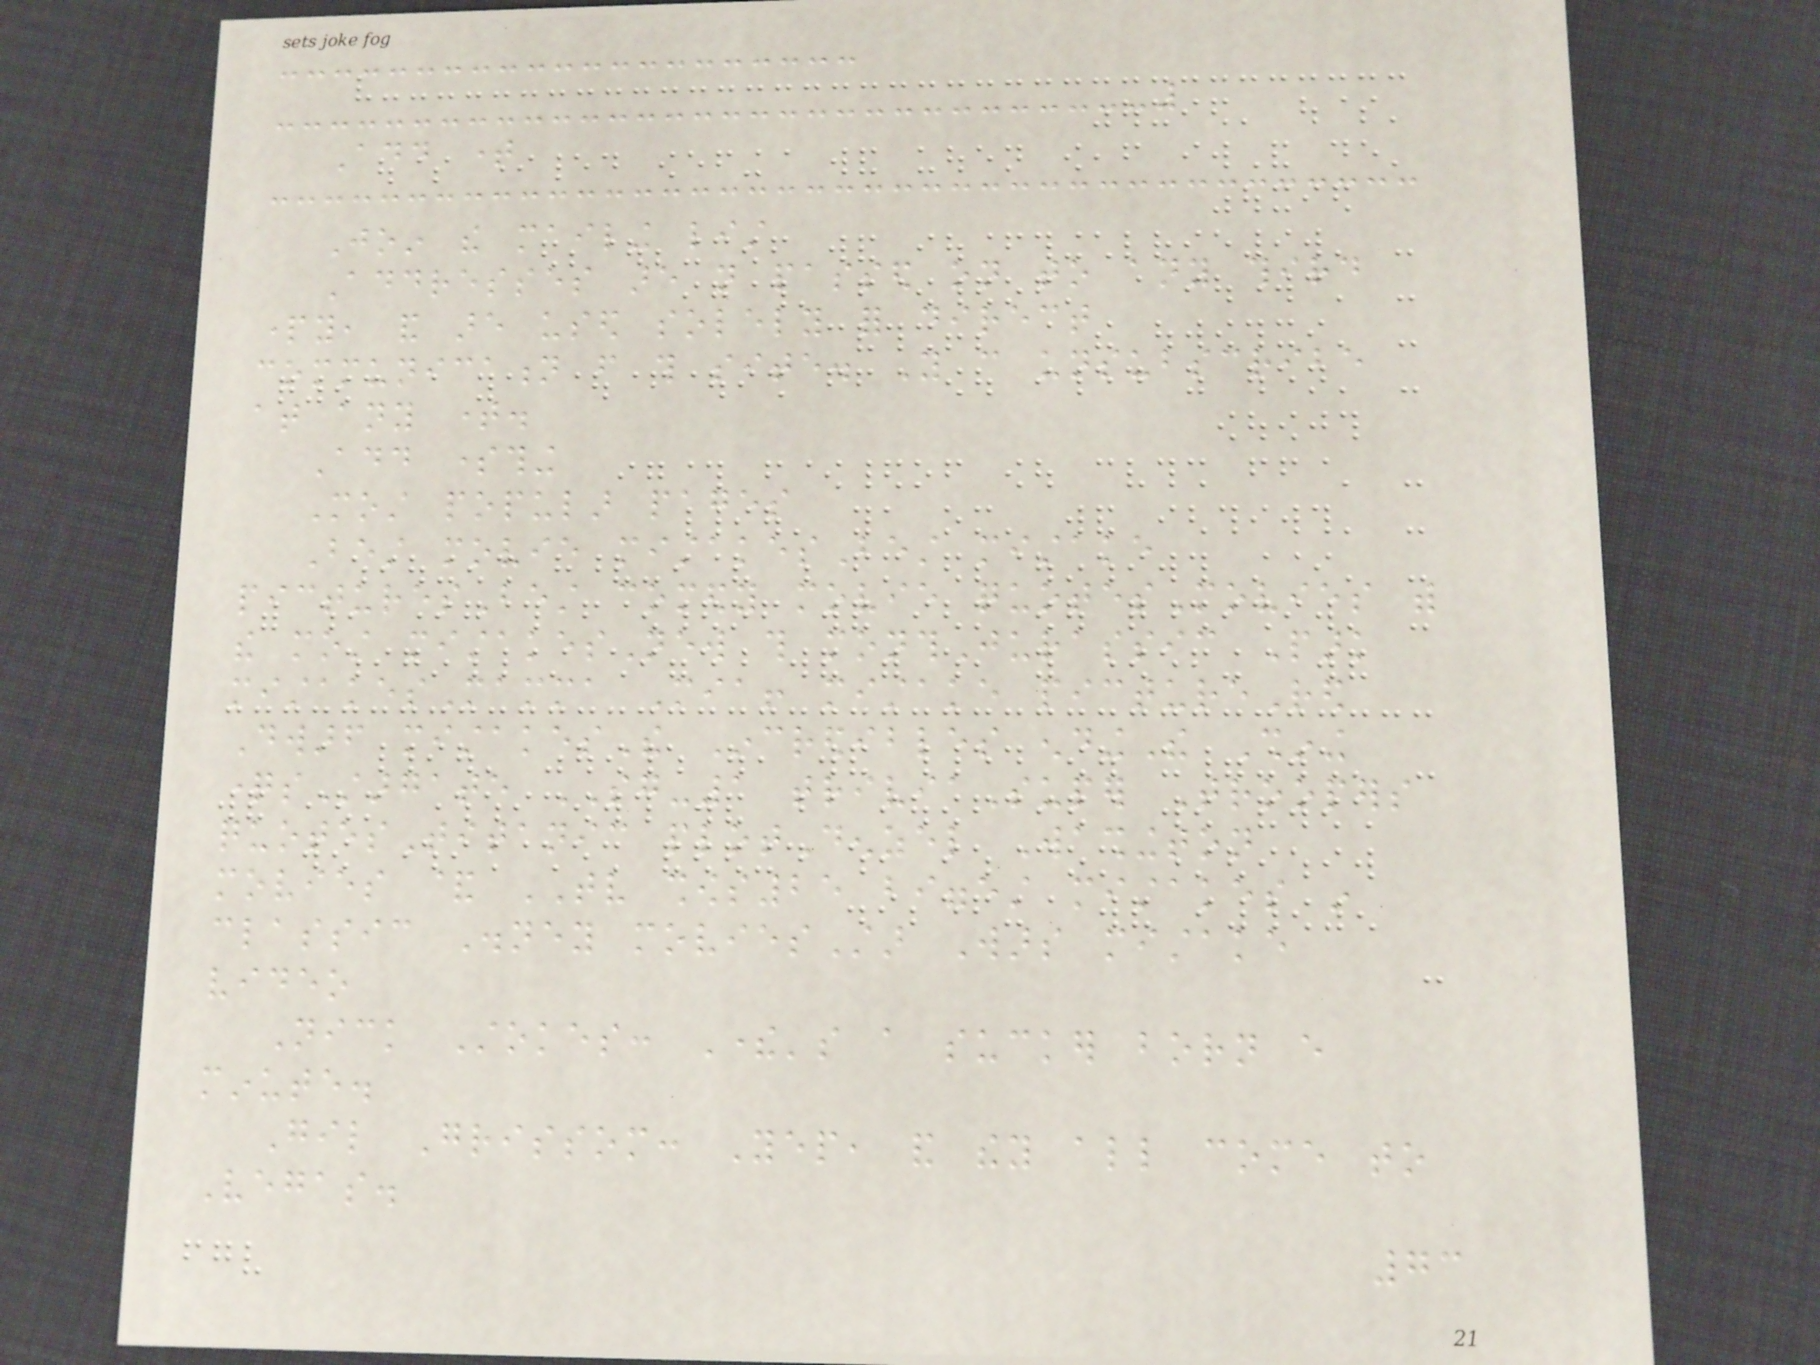Add time
Join the mailing list
Addresses are not passed on to any third
party, and are used solely for direct
communication from this site. You can unsubscribe
at any time.
Add something
Most popular pages
Best movie mistakesBest mistake
picturesBest comedy movie quotesMovies with
the most mistakesNew this monthJurassic Park
mistakesMamma Mia! mistake pictureRed
Dwarf mistakesThe Incredibles endingThe Shining
questionsStargate SG-1 triviaSuper Troopers
quotesTitanic plotDenzel Washington
movies & TV shows25 biggest mistakes in
classic Disney moviesStar Wars mistake
video
Nick Stokes: There's a sucker born every
minute.
Gil Grissom: Yep, and they all come to
Vegas.
73
